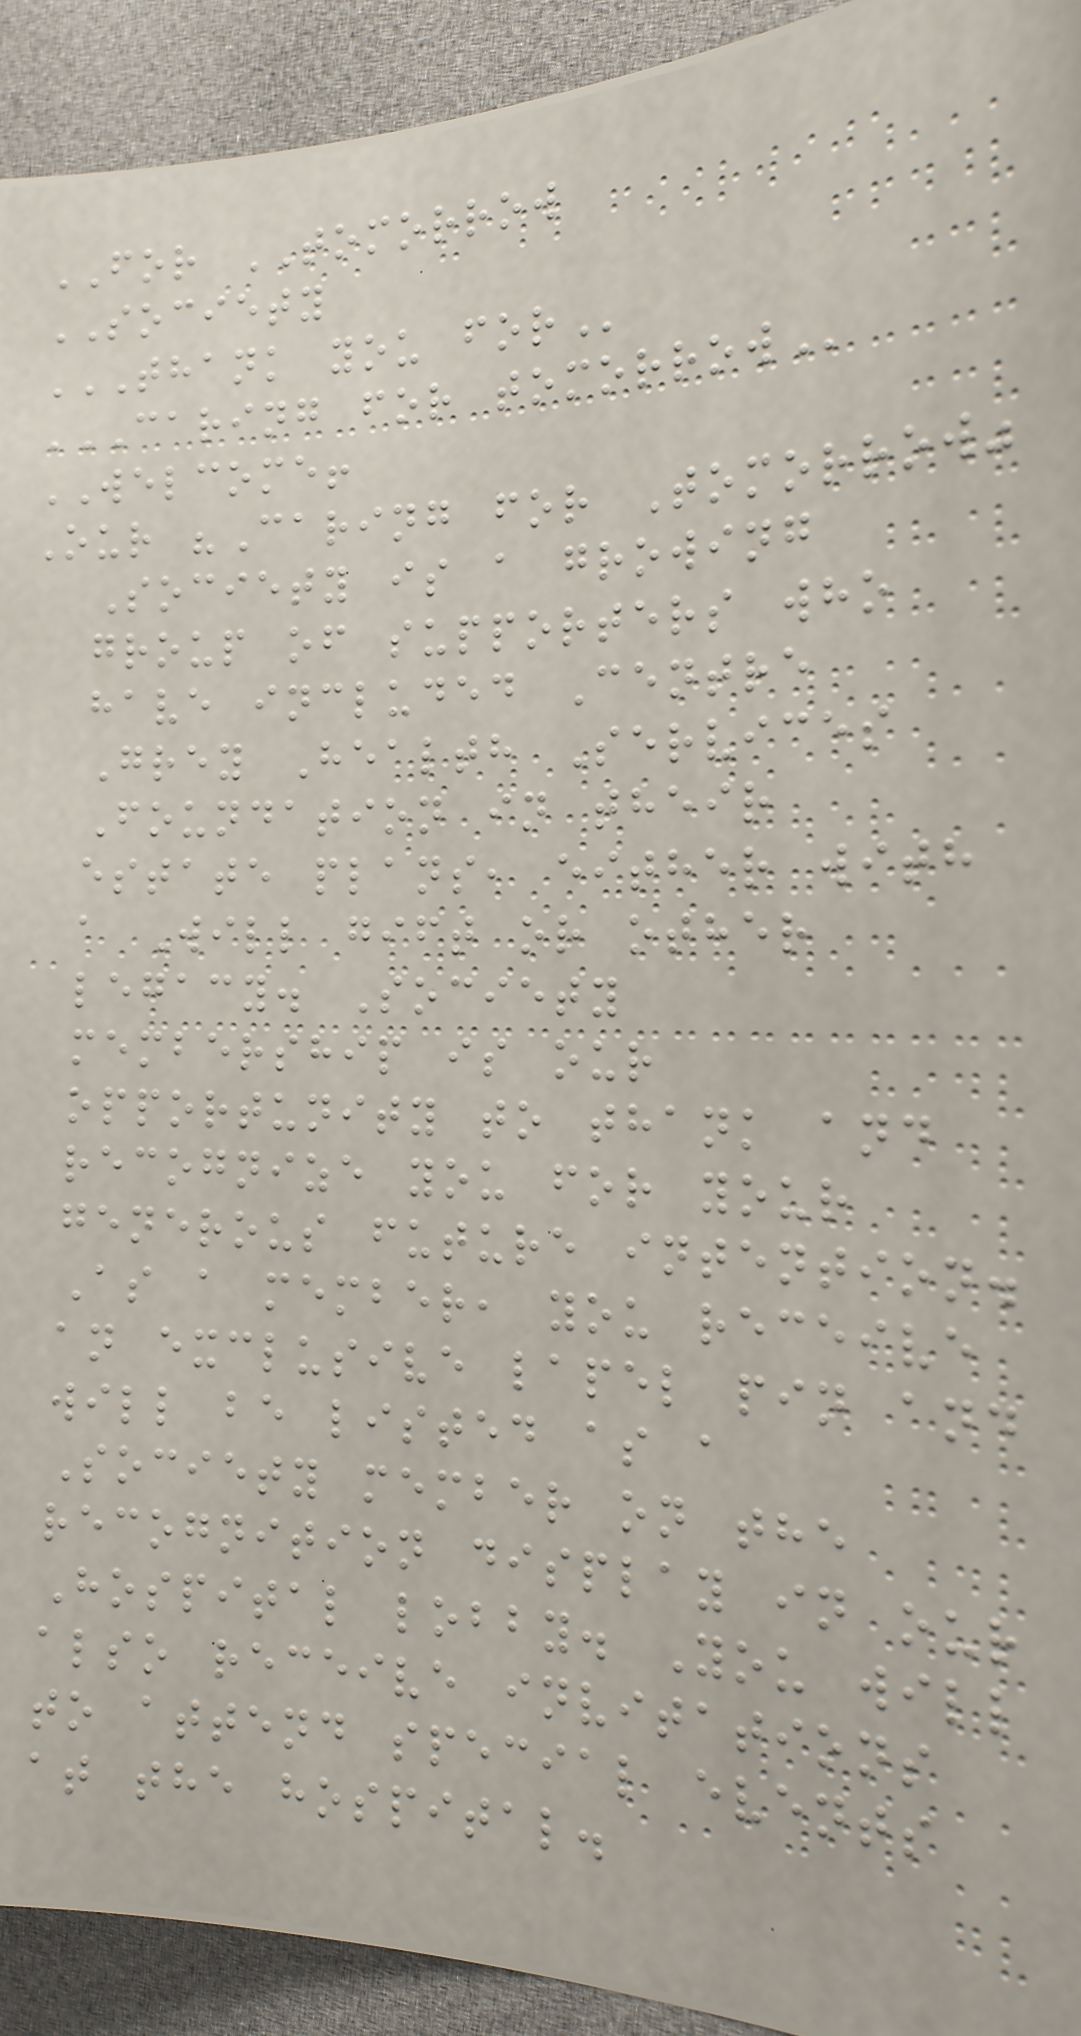FOR TOMORROW
SOCIETY
THANK YOU FOR
CARING FOR TOMORROW
WELCOME!
Our "Caring for Tomorrow"
Society is a growing
group of supporters who
have included Centre
Grey Health Services
Foundation in their
estate plans, either with
a Will gift or other
legacy. Society
membership is our
opportunity to thank and
recognize you for your
generous future intention.
As a member, you receive
an exclusive lapel pin and
will be listed as a
Society member on the
recognition display in our
Hospital lobby. You will
also receive invitations
to attend special events
at the hospital.
